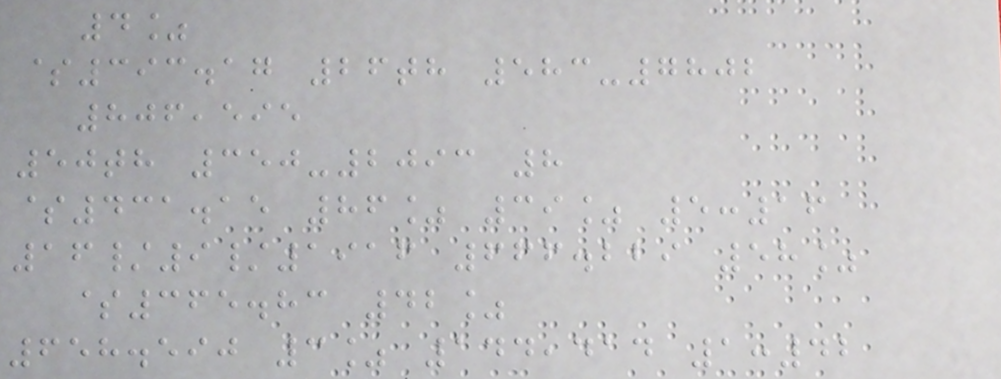4%
$393.17 26th 583-7802
806,595
50th 350-2093 8
$431.15 86% 39% 5:16
16/9/1916 666.229 58%
$365.83 42%
658.590 3% 144,414 1:42
